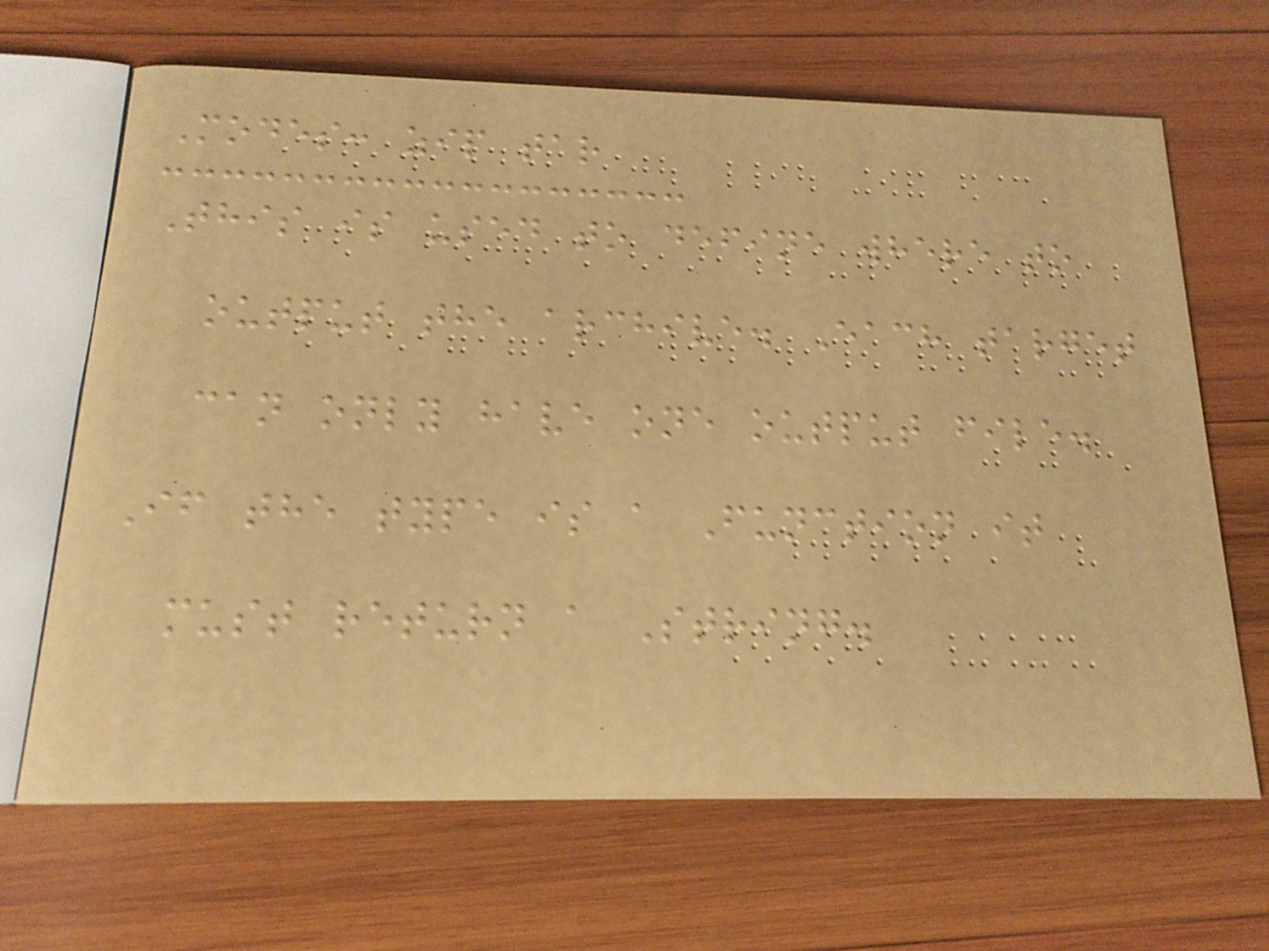Modes: zip tar
This is used to define where to
output the archive. Each target
can only have one output file.
If the type is a Function it
must return a String.
